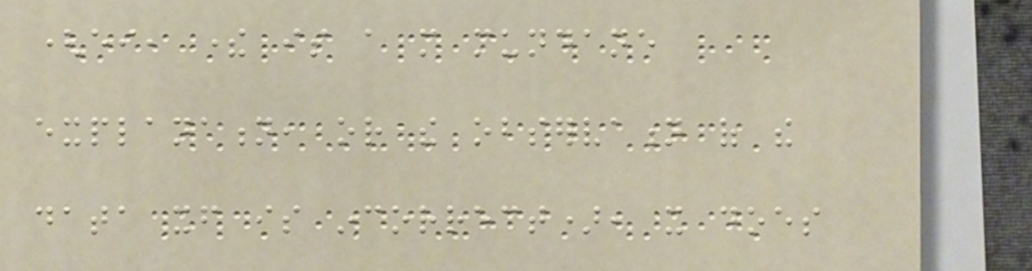(either, there is a more mundane
explanation, or the observation of the
data itself is incorrect), it does
